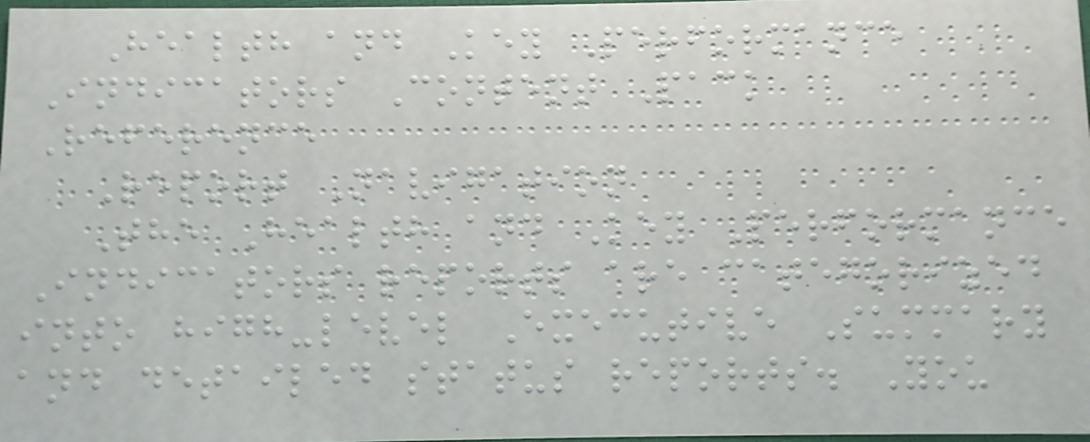Health and Key Performance
Indicators Content Pack
Reference
Report Navigation
The Health and Key Performance
Indicators reports are categorized
into high-level Executive Summary
and detailed status reports. You
